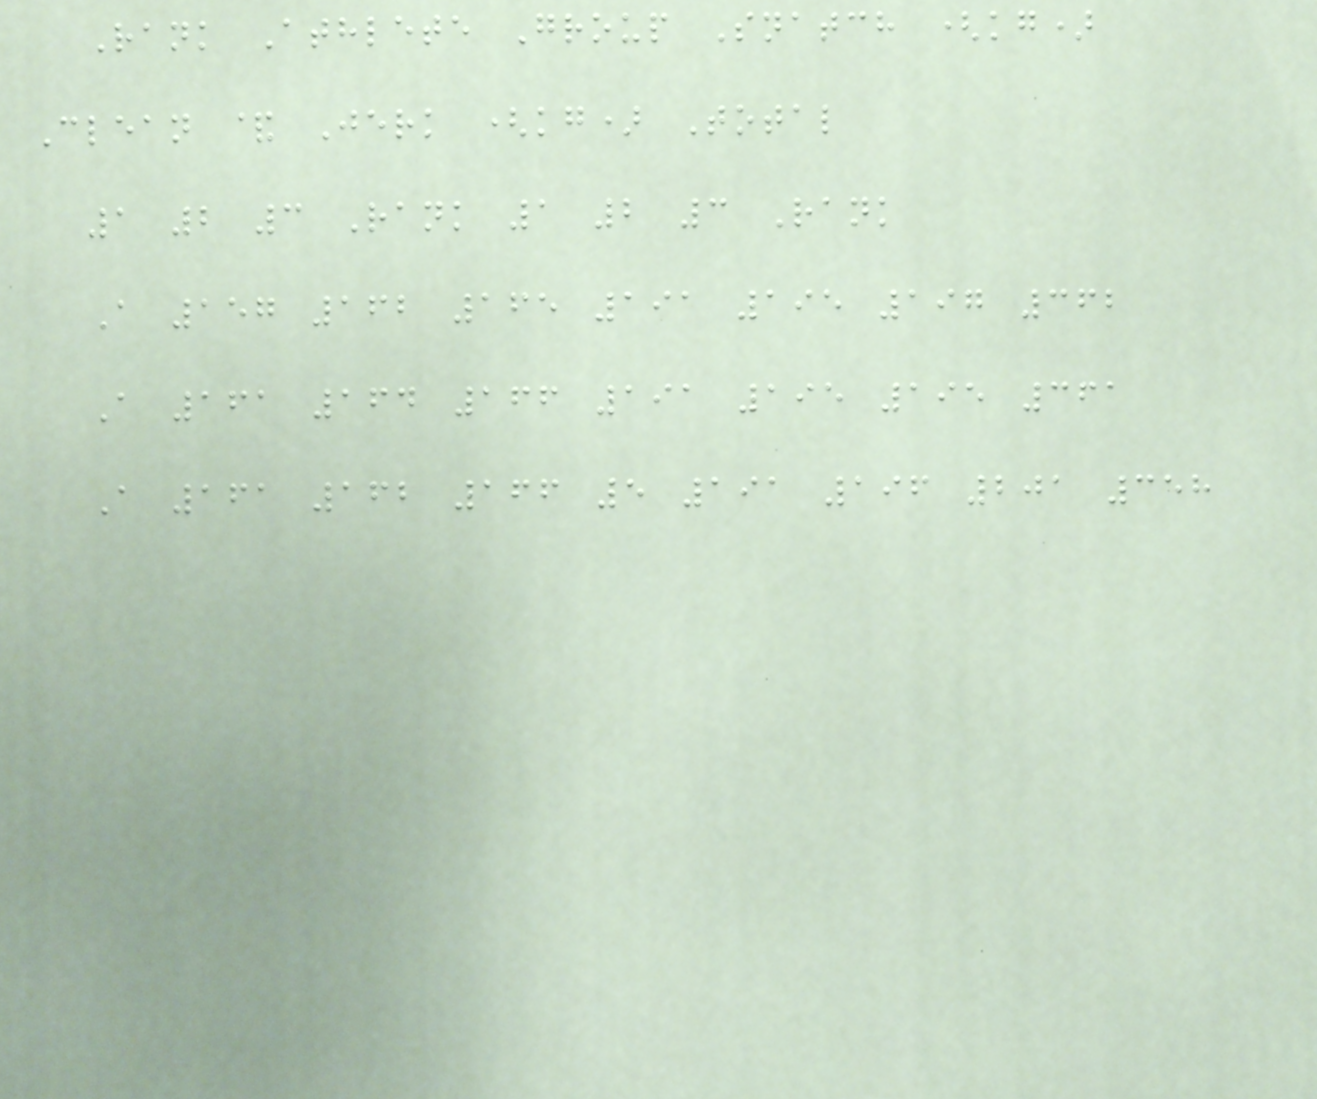Rank Athlete Group Snatch (kg)
Clean & Jerk (kg) Total
1 2 3 Rank 1 2 3 Rank
A 157 162 165 191 195 197 362
A 161 164 166 191 195 195 361
A 161 162 166 5 191 196 201 358
